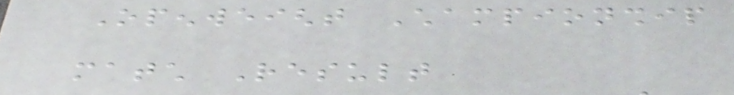Openweight Championship
match Result
